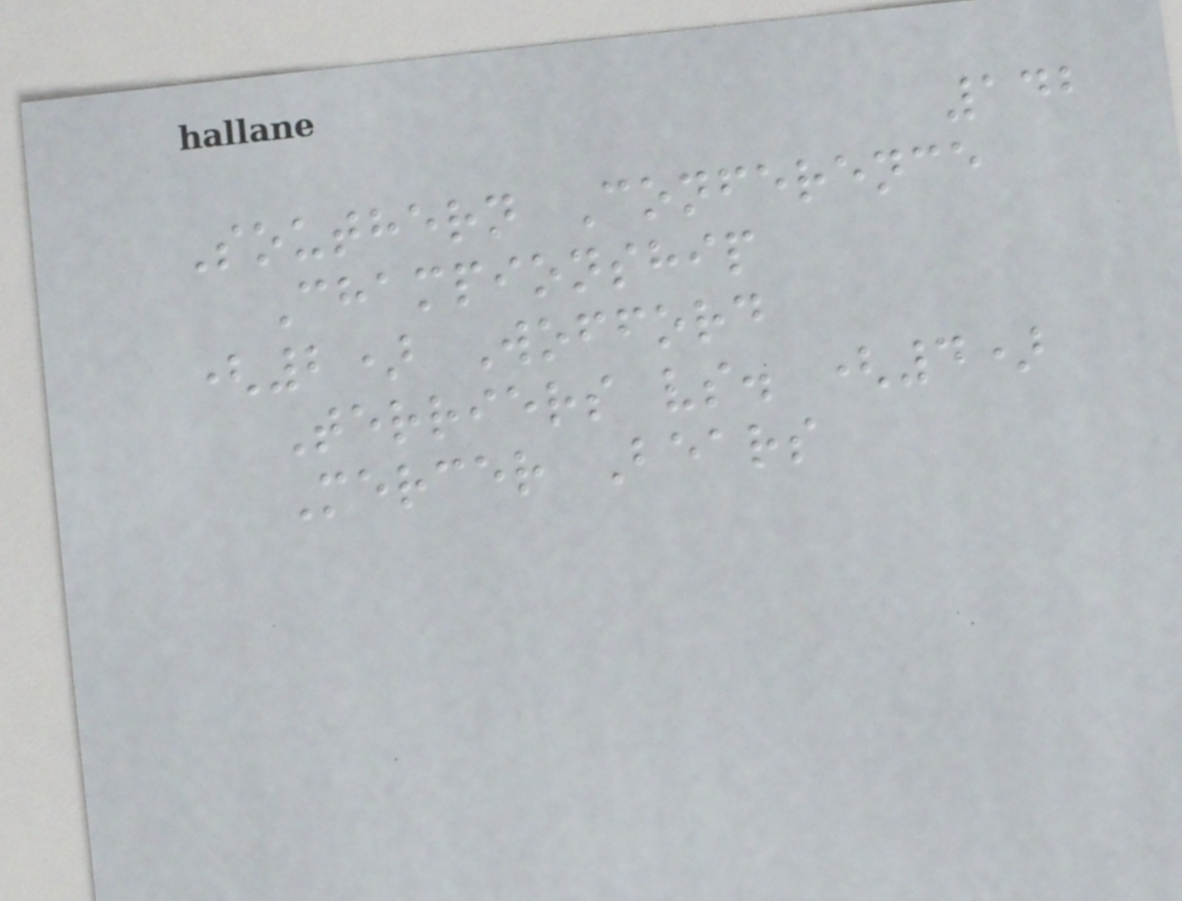142
Southern Conference
Championship
(2) Wofford
Terriers vs. (4)
Mercer Bears
